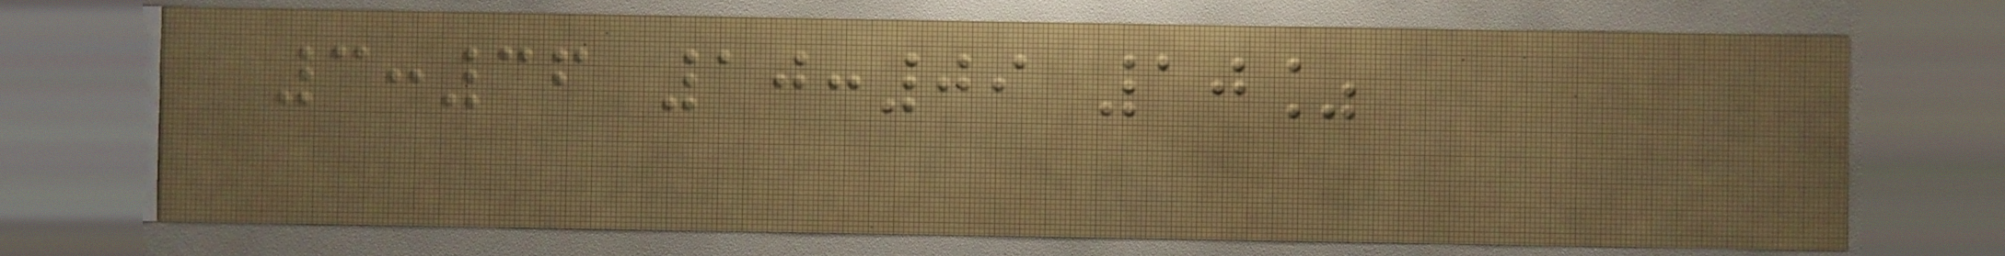3:36 10:09 10%
